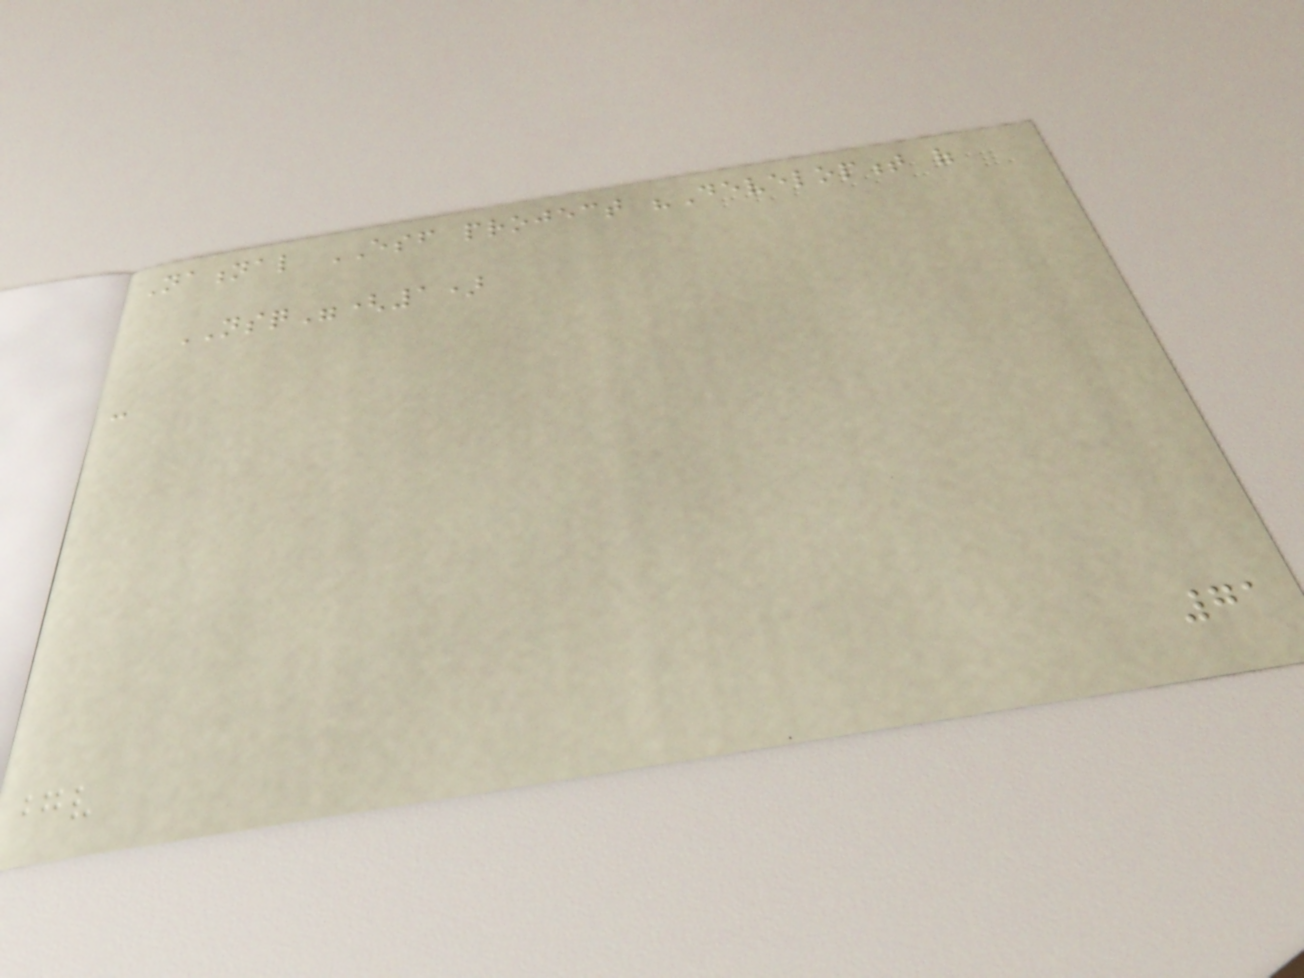National ESF project "Development of
NSQ"(1)
-
71
